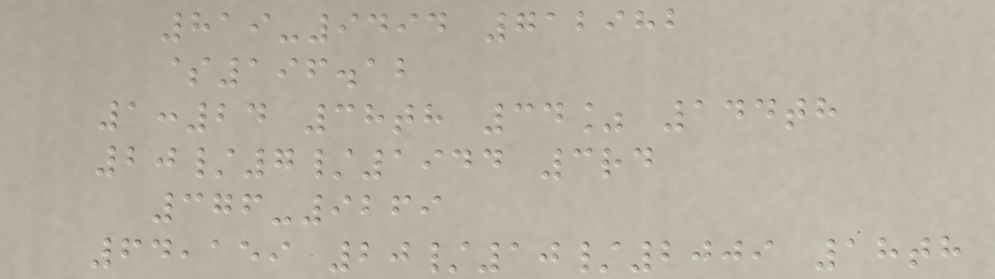819-9494 712982
$196.12
1:24 38th 34% 144th
20/7/1944 3rd
376-9269
64,159 20/10/2009 18th
